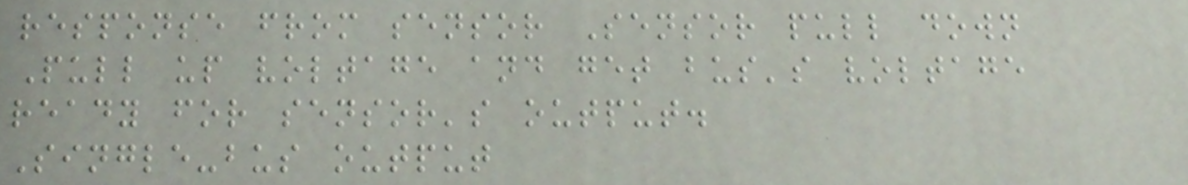response from sensor Sensor pull down
Pull up voltage and get bus's voltage
ready for sensor's output.
Single-bus output
